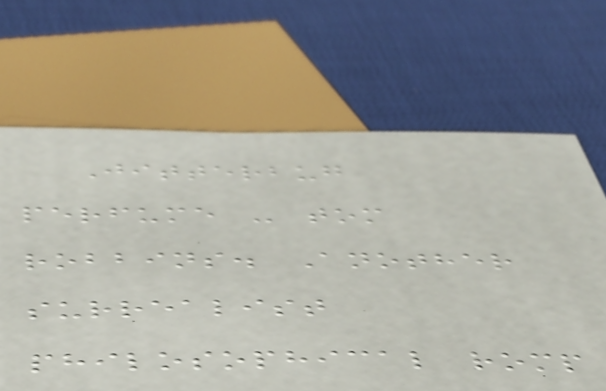Jitterbug
perfume - tom
robbins. Another
surrealist
philosophical romp
